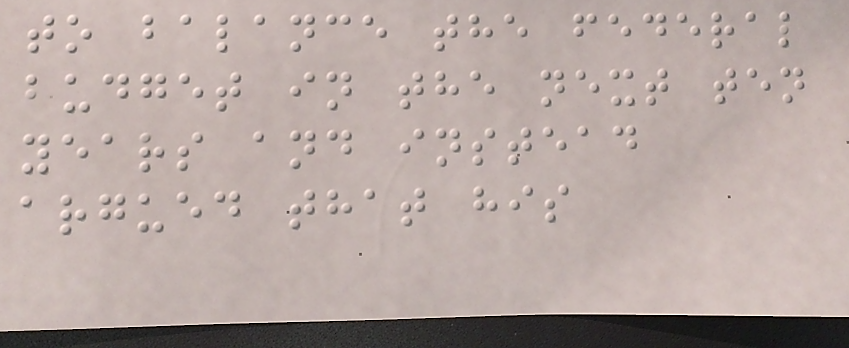to balance the federal
budget in the next ten
years and instead
argued that his
